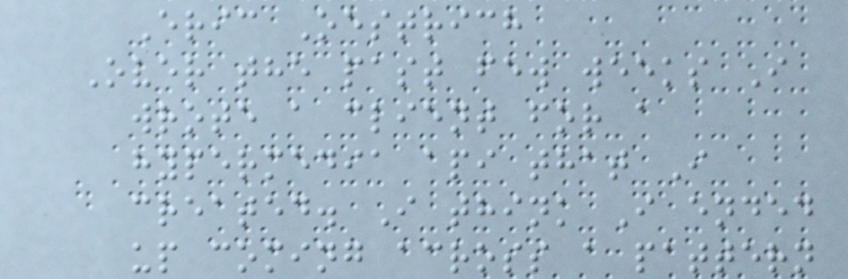Eric Oestrich
Over the past few weeks I
wrote a client for a
hypermedia api that I
created. I think I ended
up coming across a pattern
